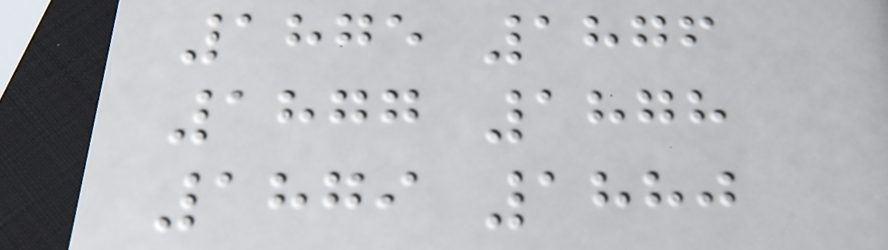1875 1876
1877 1878
1879 1880
